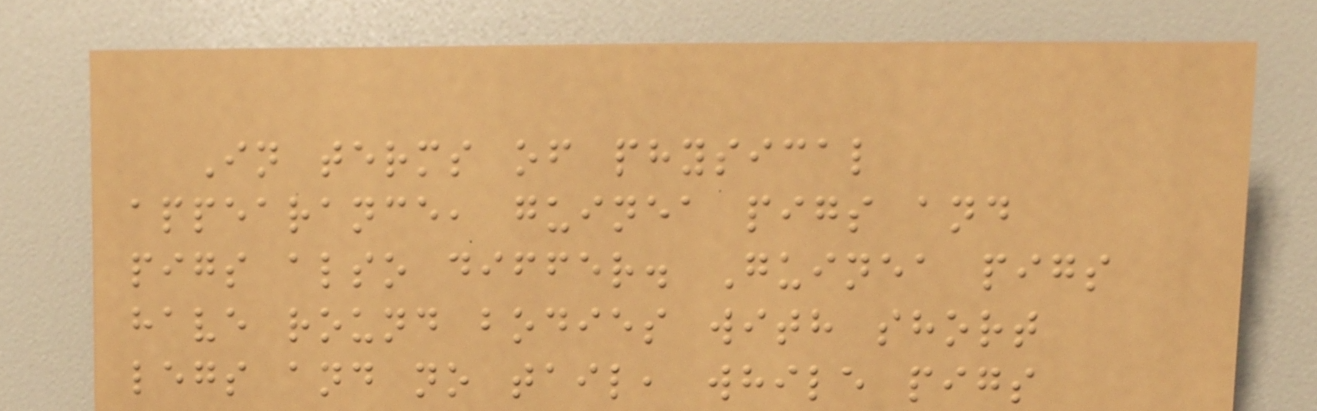In terms of physical
appearance, guinea pigs and
pigs also differ. Guinea pigs
have round bodies with short
legs and no tail, while pigs
